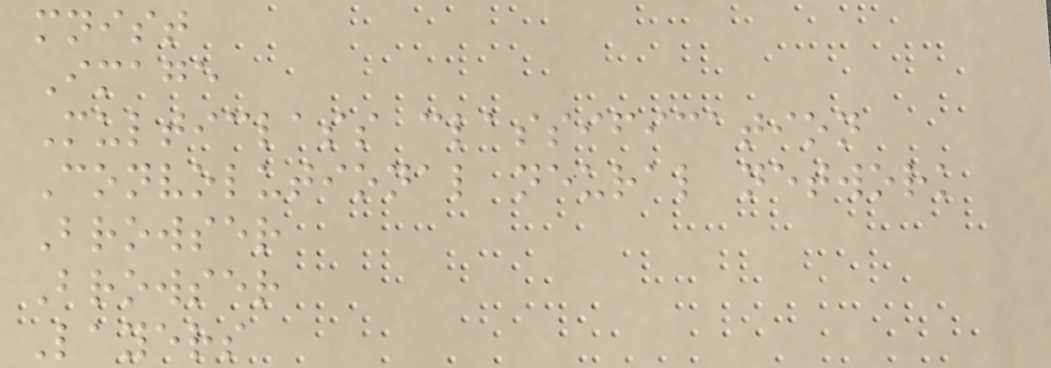mnist
Image
Multiclass classification
Convolutional neural network
Browser
Browser
Layers
